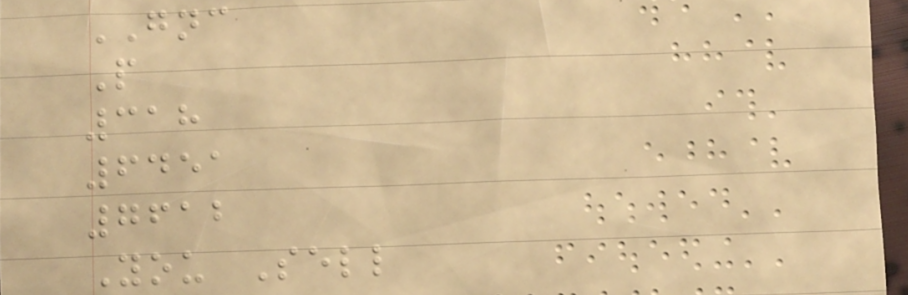GNC
P
318
6451
7612
You Sell
